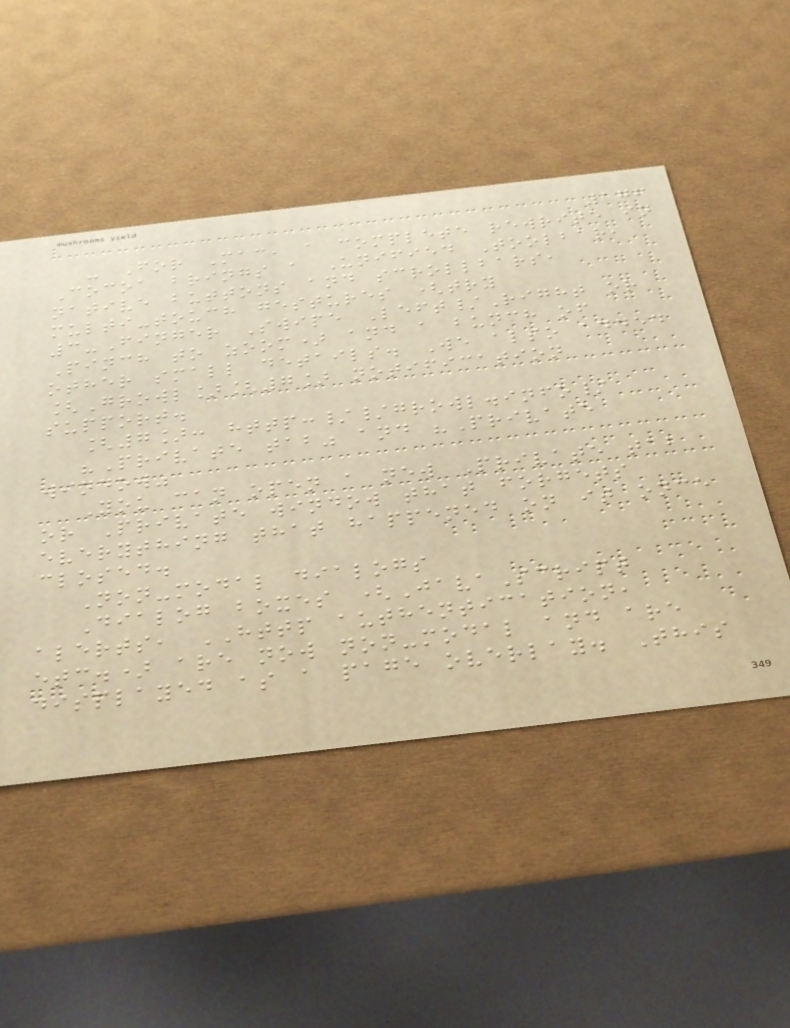176
- For Mac, a complete rewrite in
Cocoa brings a Unified Toolbar,
native buttons and scrollbars,
multi-touch gestures (try
3-Finger Swipe Left/Right or
Pinch to zoom) and a bunch of
other small details. We also added
[Growl][7] notification
support.
[7]: http://growl.info/
"Private tab" and "Private
window"
You can open a new Private tab
or Private window that forgets
everything that happened on it once
closed.
Non-modal dialogs
Dialog boxes (JavaScript
alerts, HTTP authentication,
etc.) are now non-modal and are
displayed as a page overlay. This
